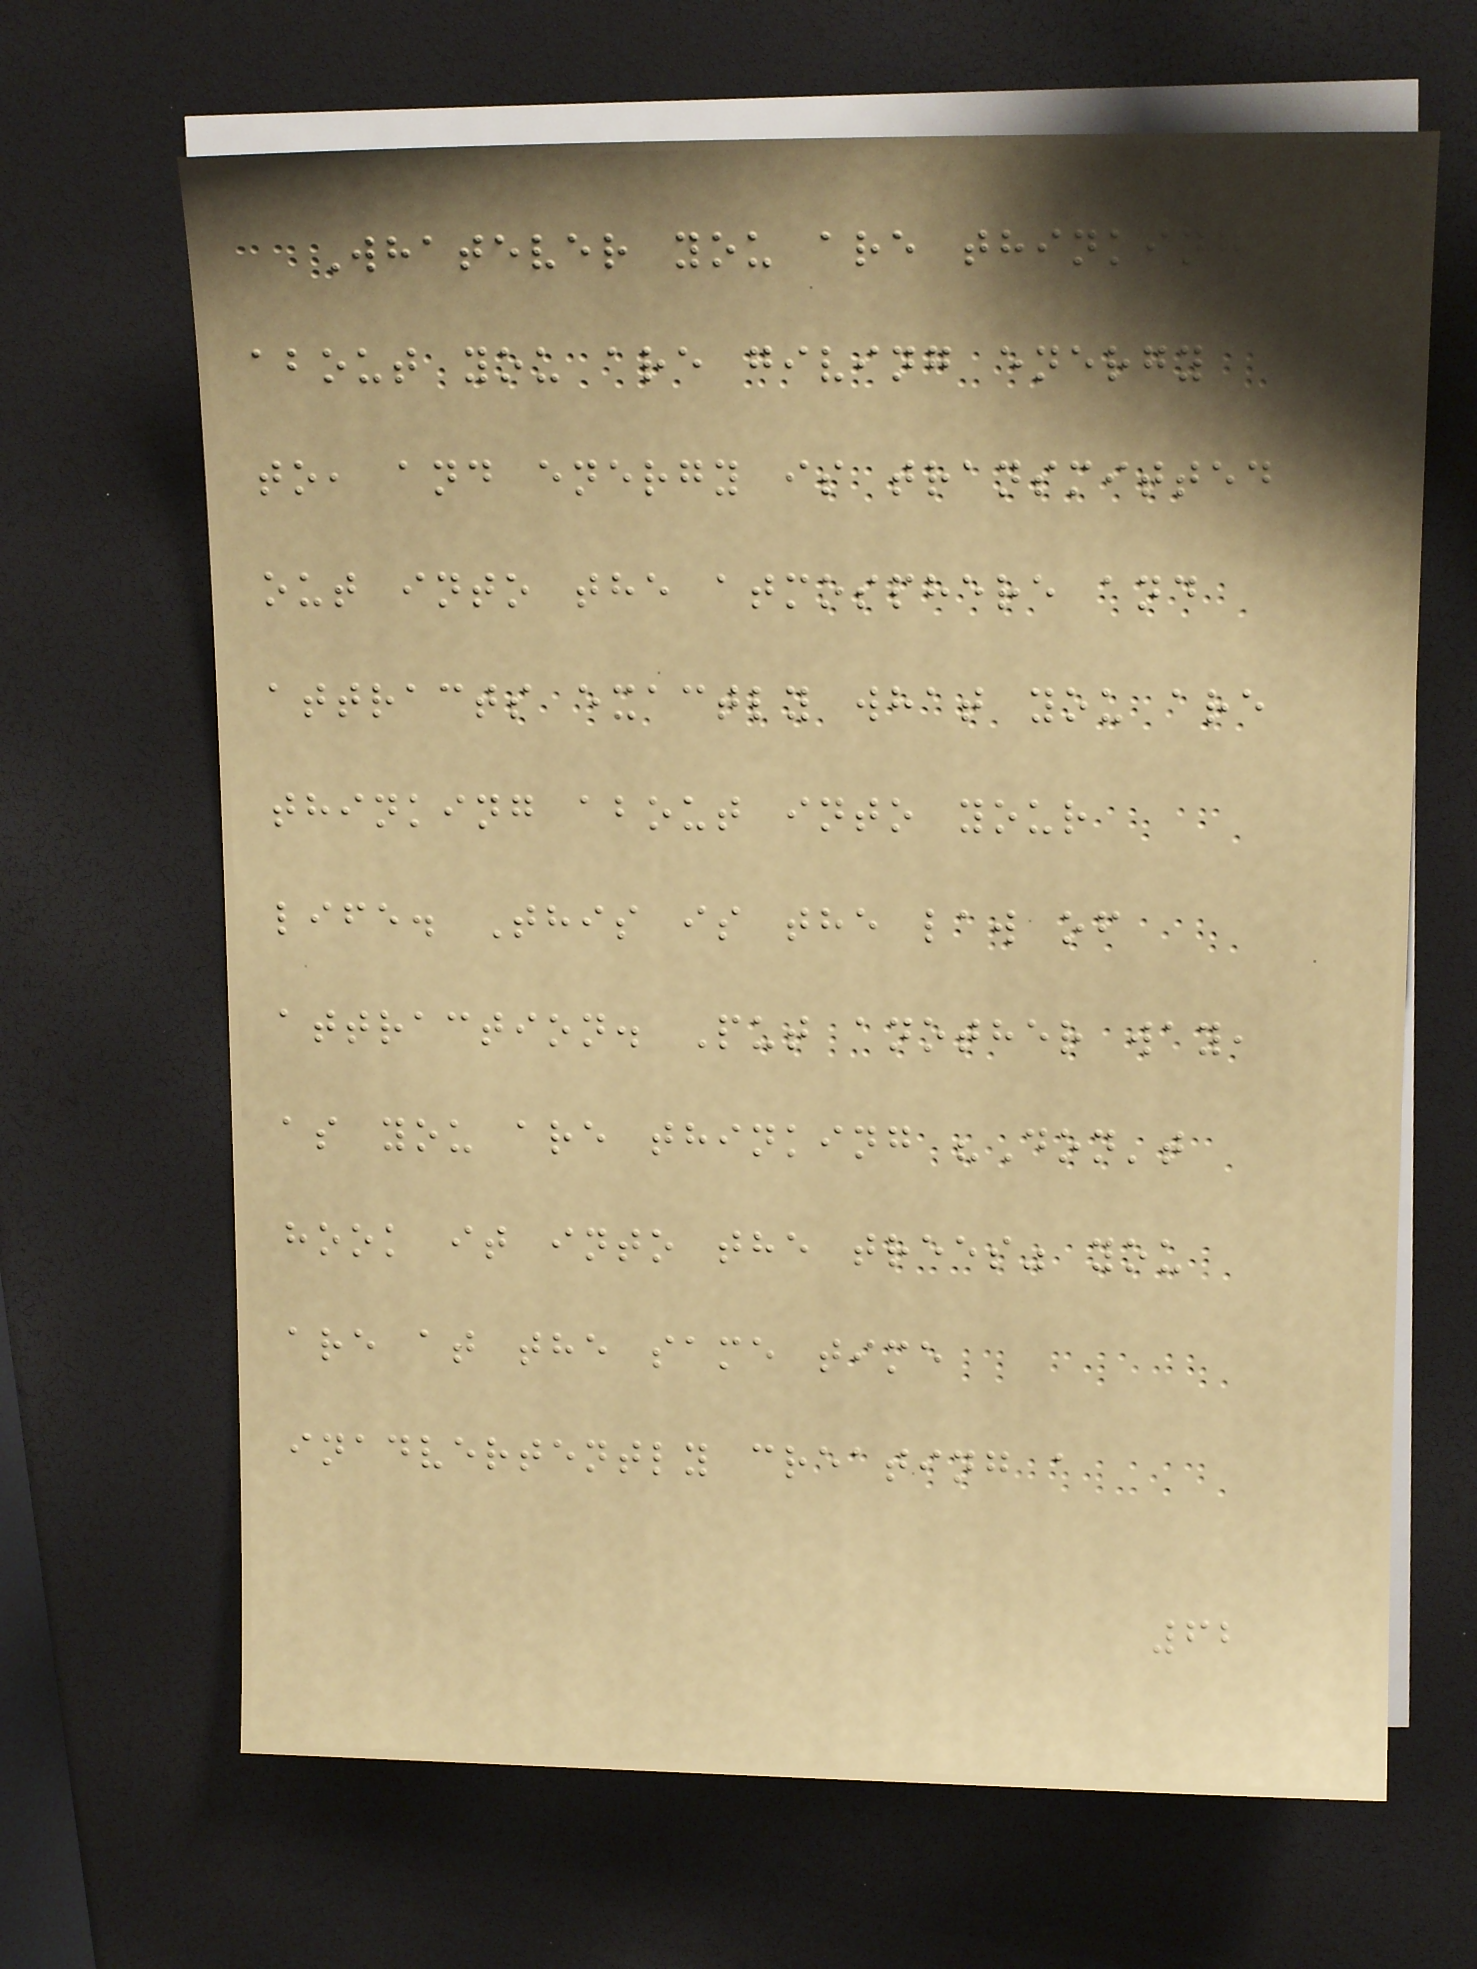Whatever you are thinking
about you are giving energy
to, and energy is transmitted
out into the atmosphere and
attracts exactly what you are
thinking about into your
life. This is the law of
attraction. Put another way,
as you are thinking "Don't
hook it into the trees" you
are at the same time
inadvertently creating a
62
